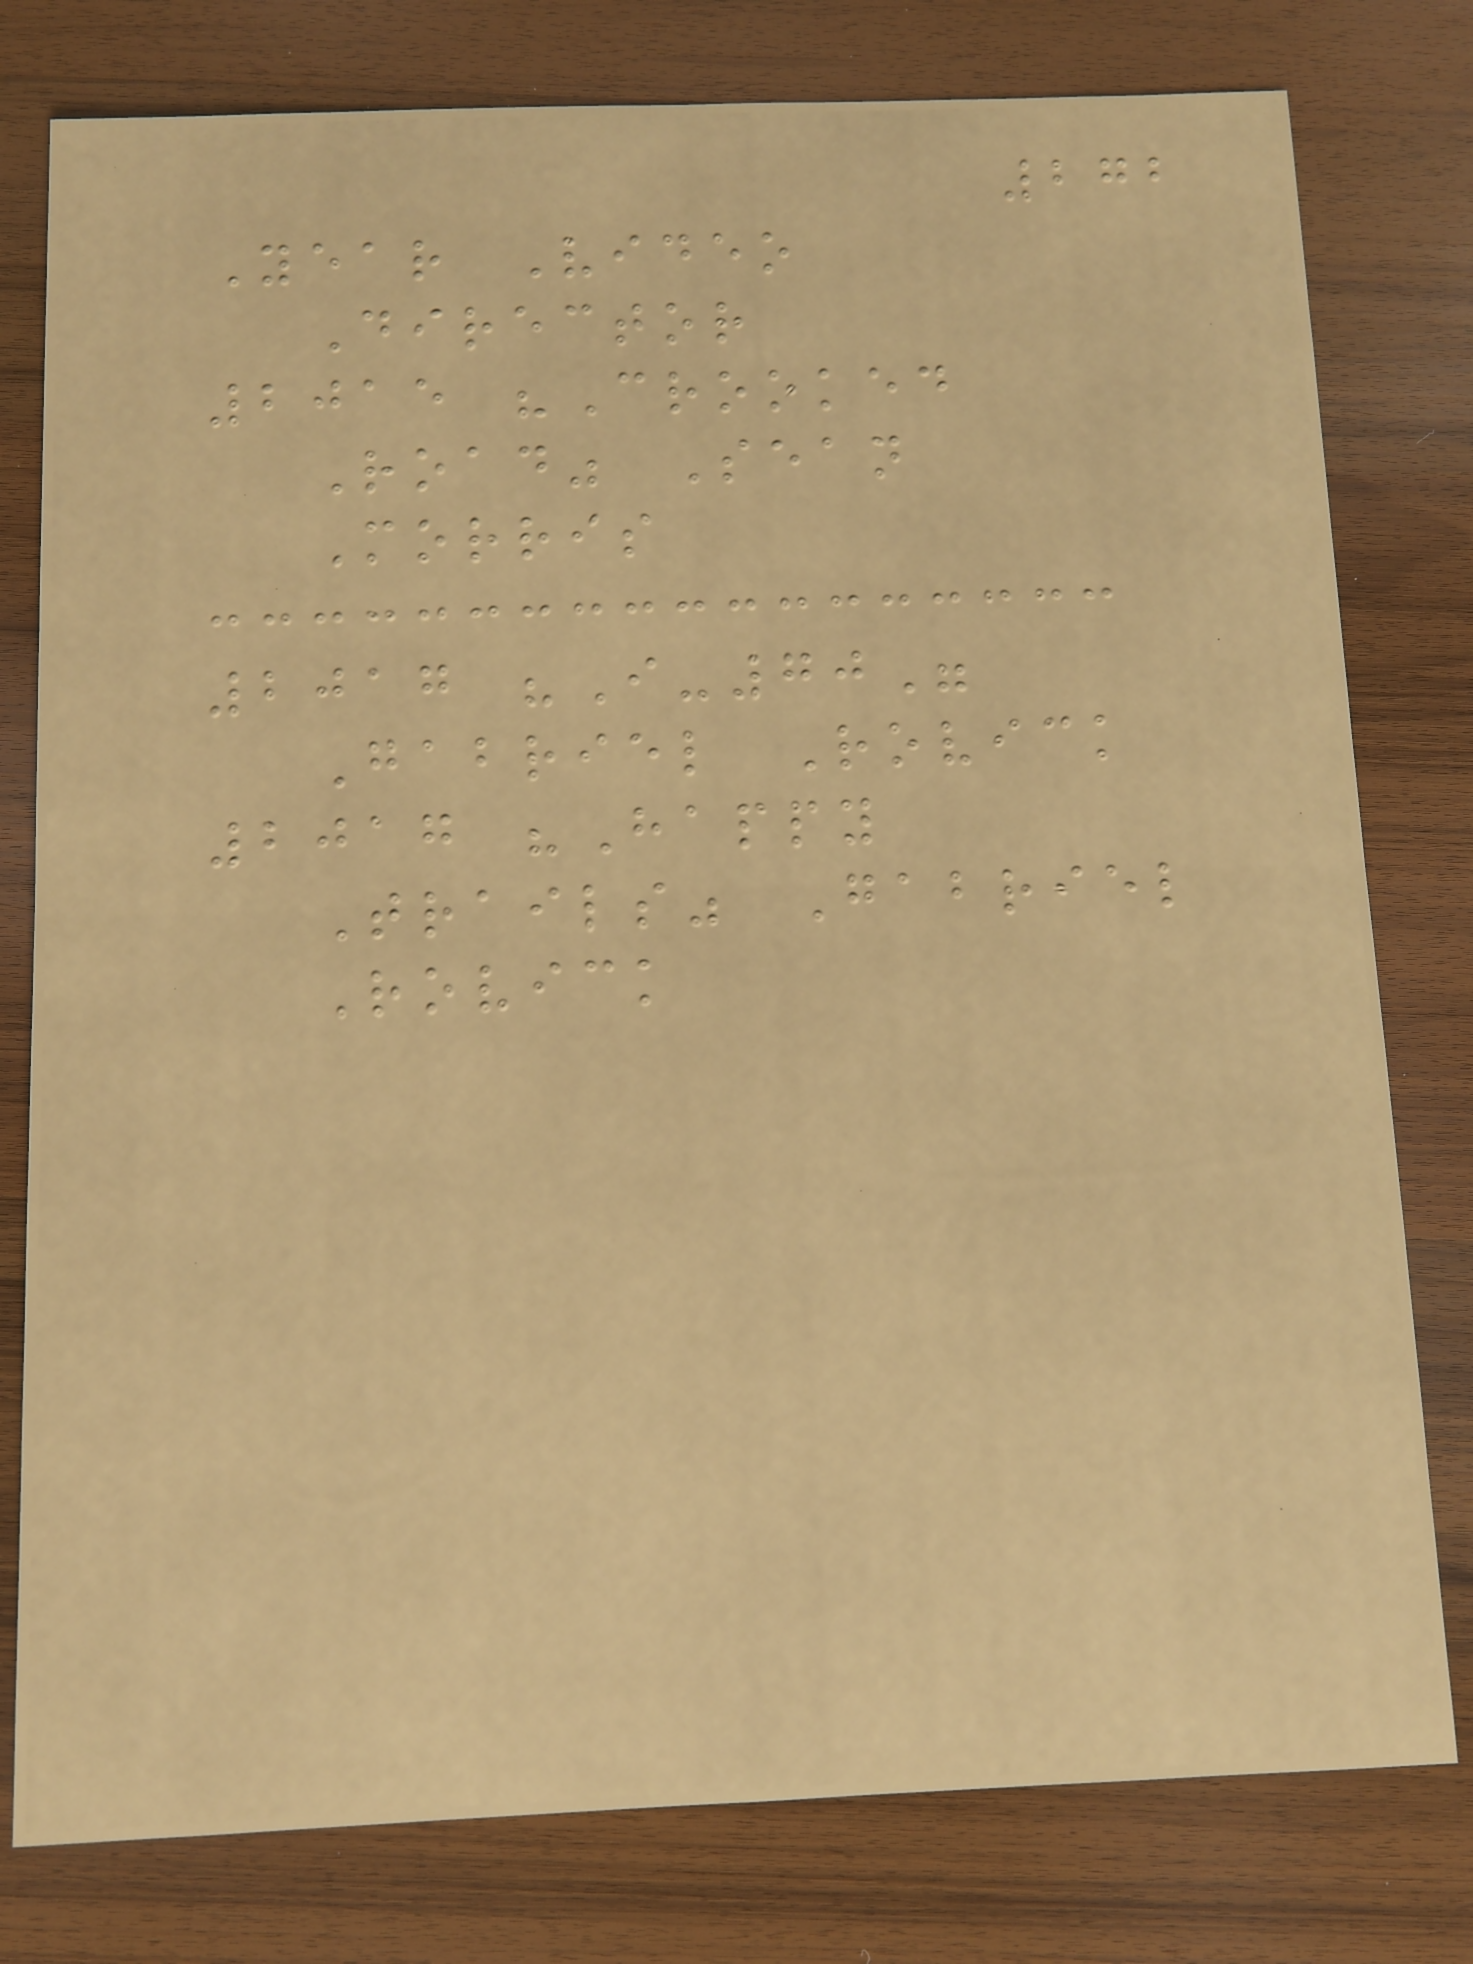272
Year Video
Director
2015 "Crooked
Road" Sean
Morris
2017 "I-70"
Gabriel Rovick
2017 "Happy
Trails" Gabriel
Rovick
